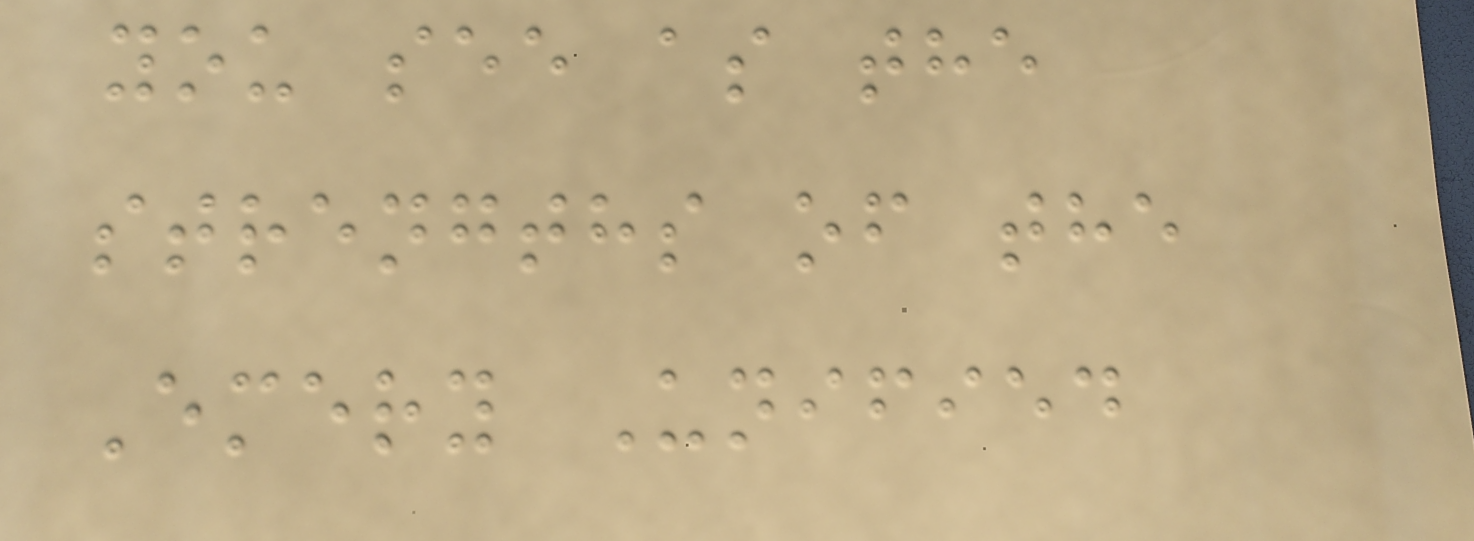you see as the
strengths of the
Emery Unified
